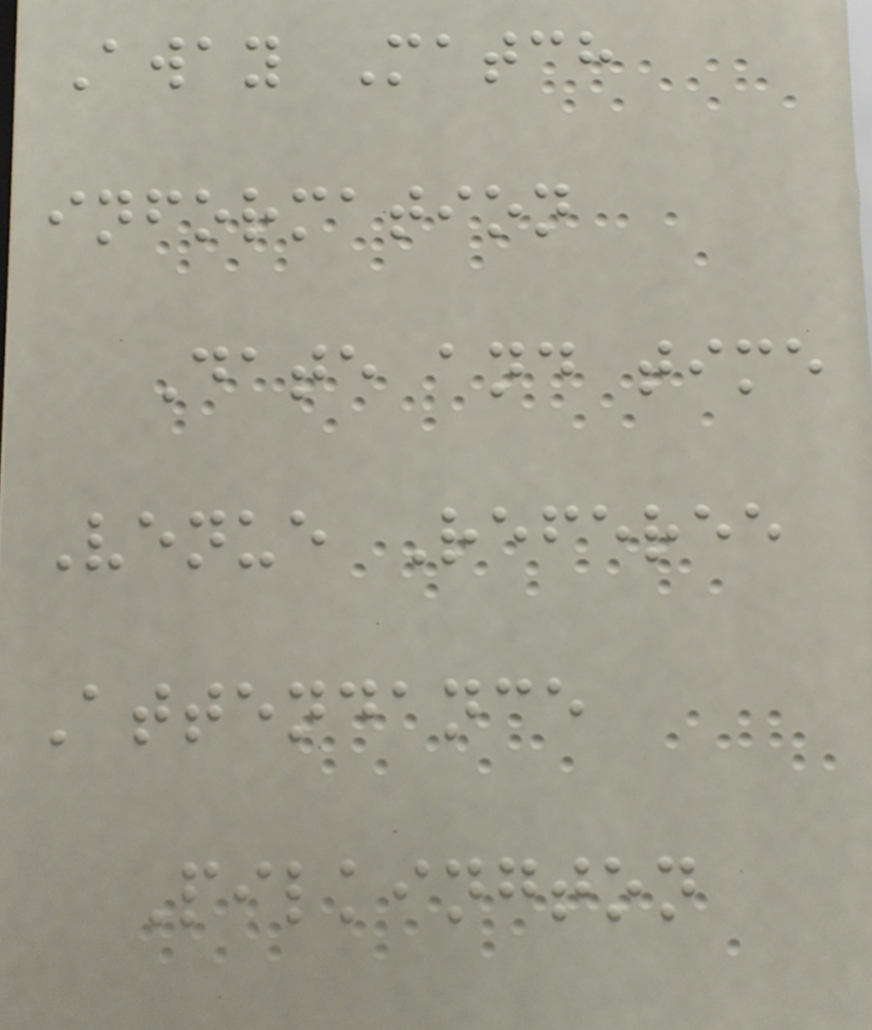Away Match
information
Date and time
Venue Referee
Attendance
Pilkington
